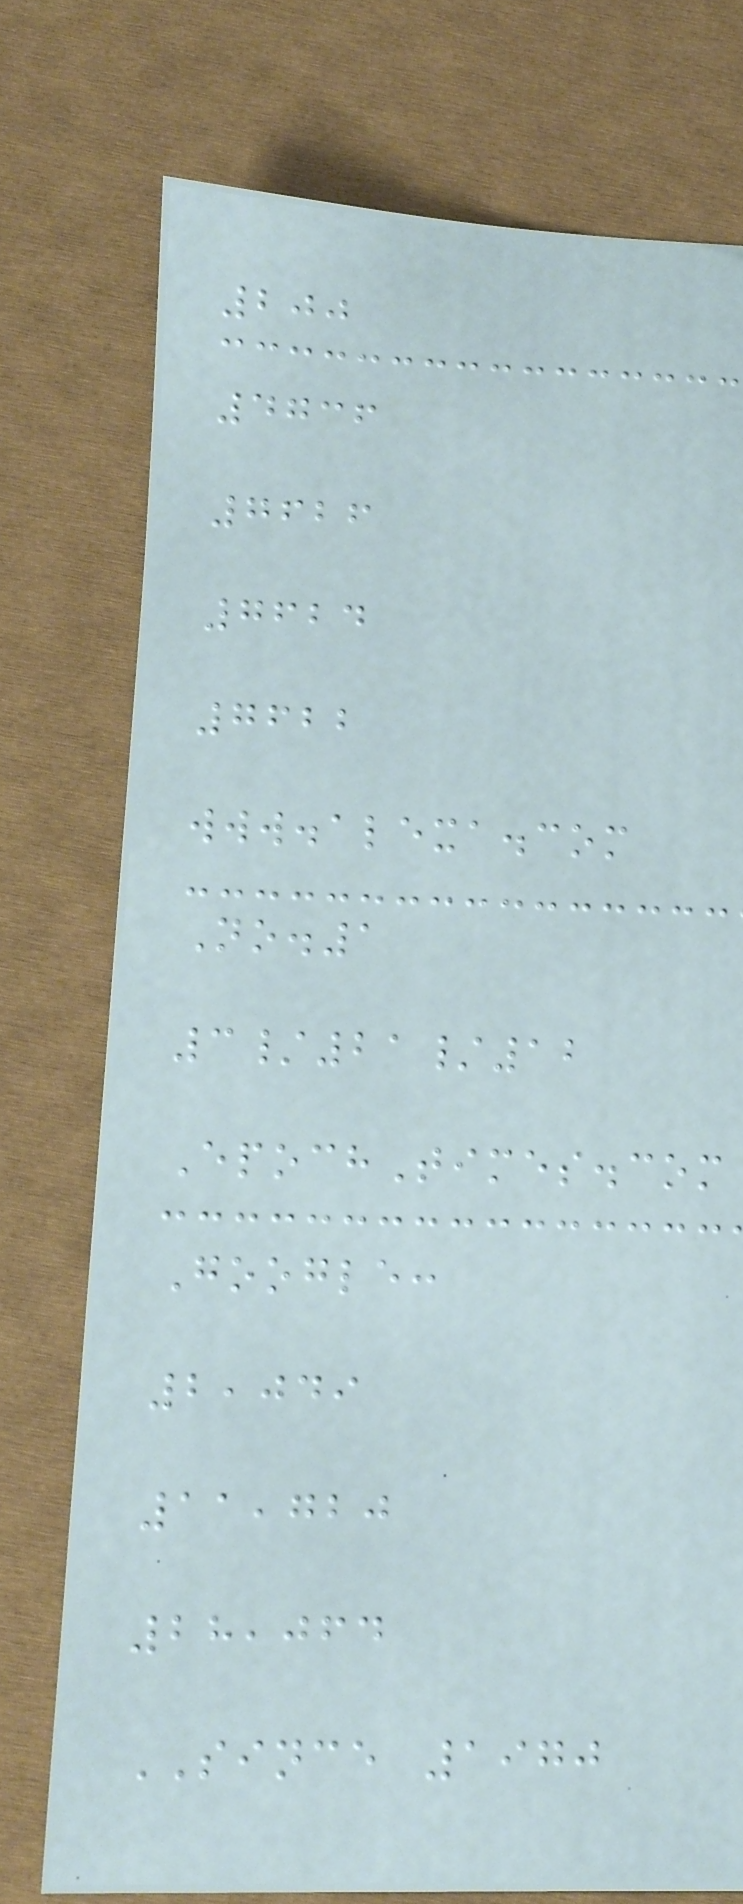200
4736
7626
7624
7622
www.alexa.com
No.1
3/21/12
EpochTimes.com
Google:
2,049
11,720
28,064
SINCE 1970
